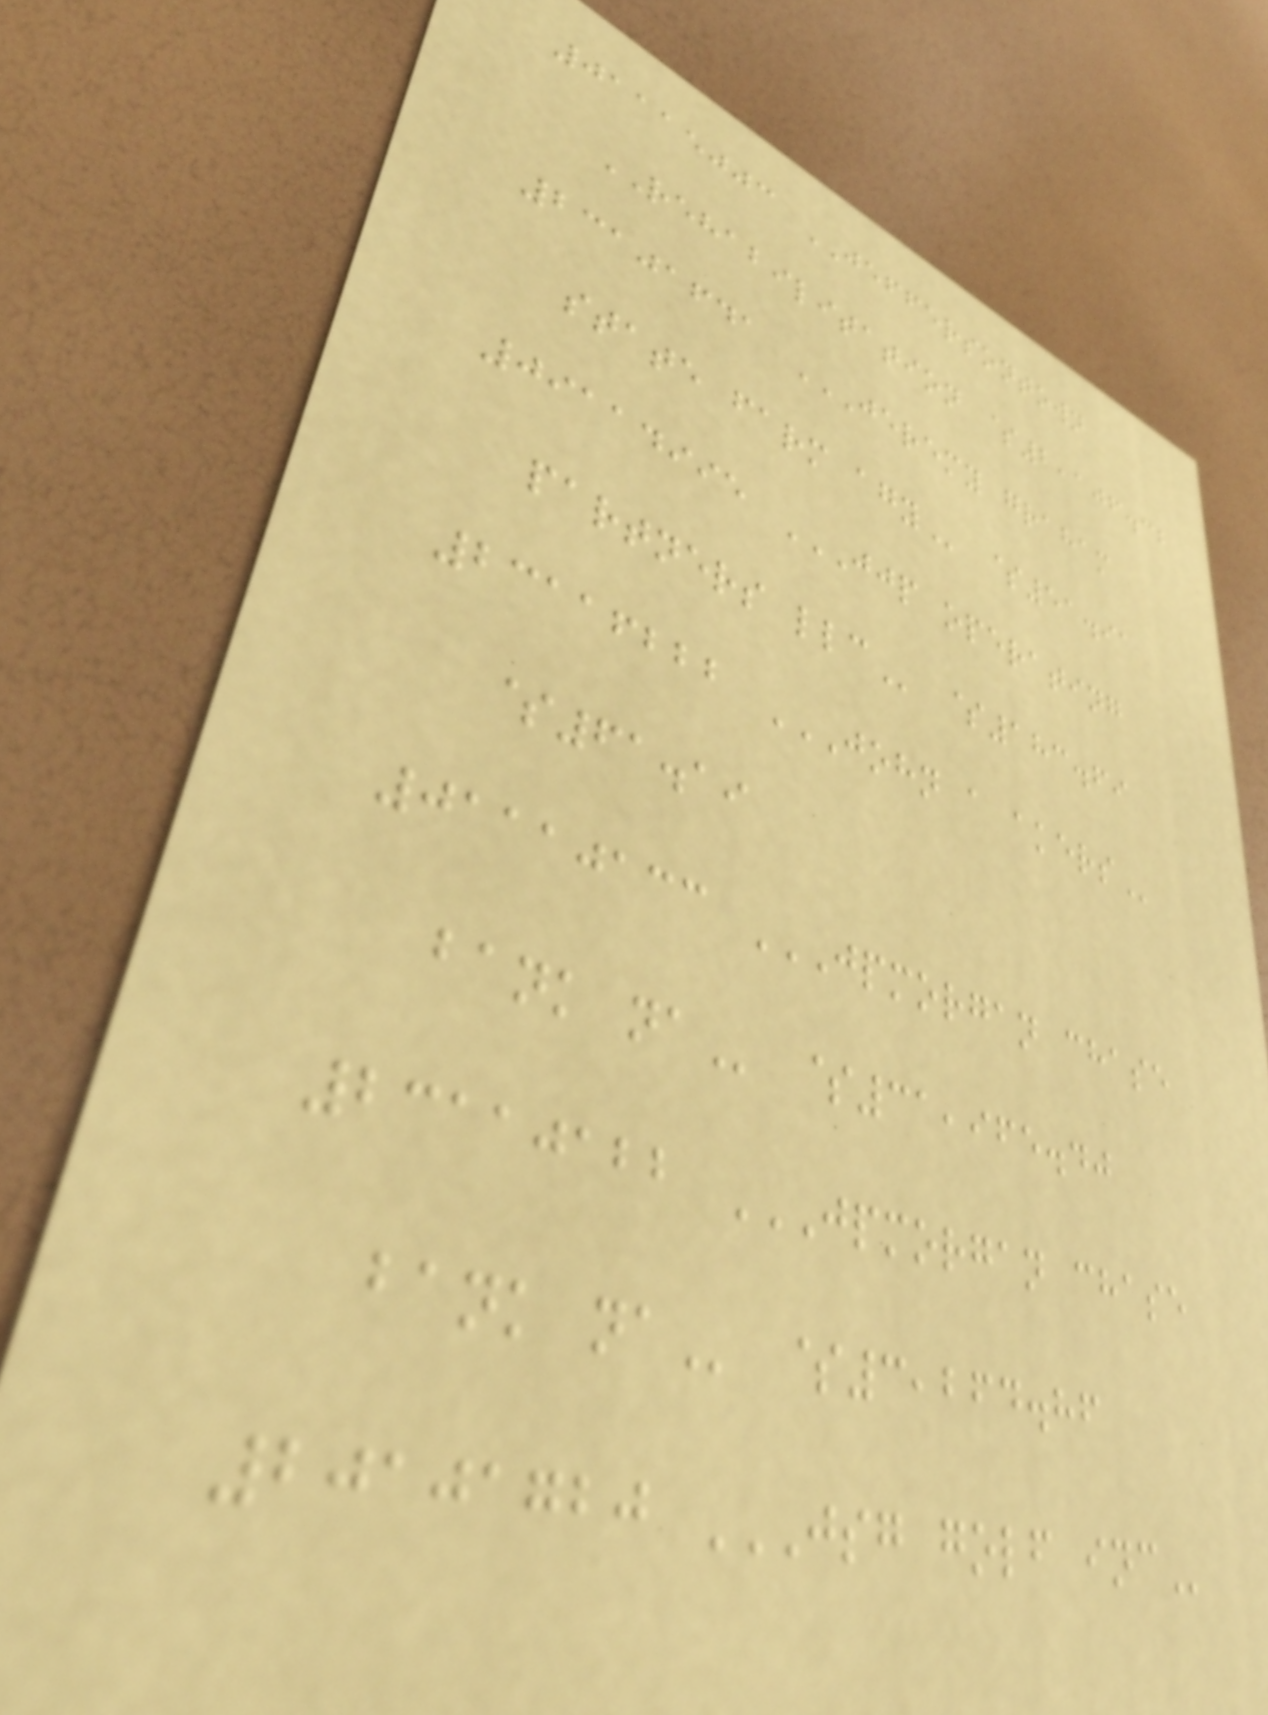01115003 JEFFERSONTOWN
REHABILITATION $2,106.32
23101641 JEREMY GRAHAM
STATE FARM AGY $51.91
09114995 JJP OPERATING
PARTNERS LLC $183.69
23116222 JOHN A AKERS
$61.19
01110133 JPMORGAN CHASE
BANK NA $31,965.40
23110122 JPMORGAN CHASE
BANK NA $3,264.86
20101720 JSG GOLF INC
